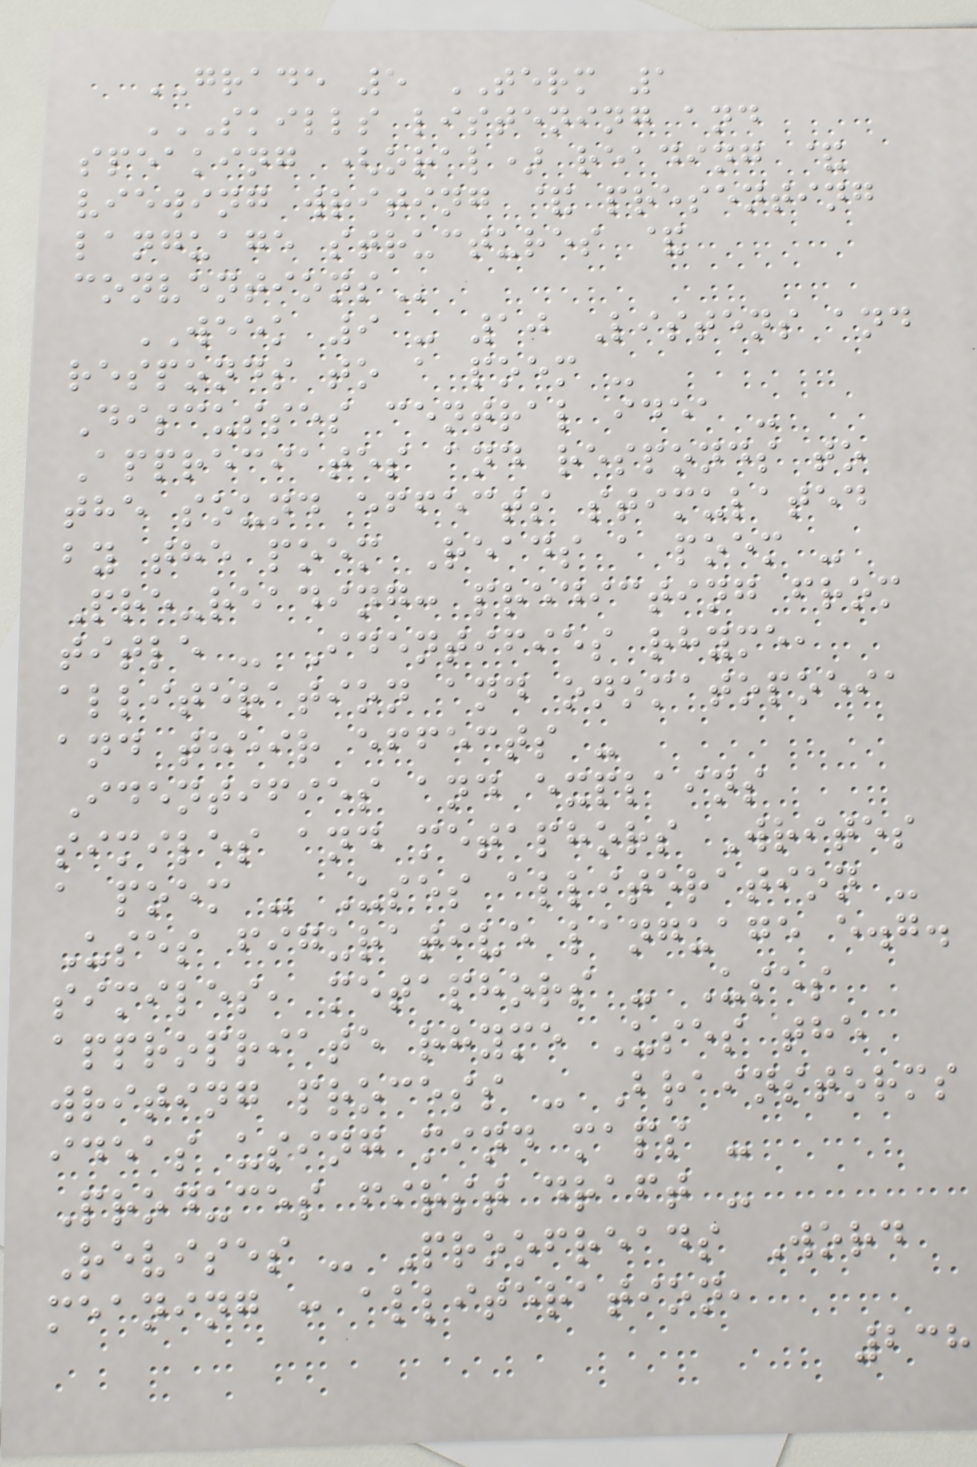GRADE 5 TERM 1
SKILLS LISTENING AND
SPEAKING (ORAL) READING &
VIEWING WRITING & PRESENTING
LANGUAGE STRUCTURES &
CONVENTIONS
WEEK 9 - 10 Listens and
responds to a poem -
Discusses central idea -
Appreciates and responds to
the sound effects stimulated
by the poem Reads a poem -
Pre-reading: predicting from
title - Identifies rhyme,
alliteration and onomatopoeia
and their effects -
Identifies and explains
similes and metaphors Writes
a poem - Uses alliteration -
Uses figurative language e.g.
similes, metaphors - Uses
appropriate rhyme Uses the
writing process - Brainstorms
ideas using mind maps -
Produces first draft -
Revises - Proofreads Word
meaning : alliteration,
238
